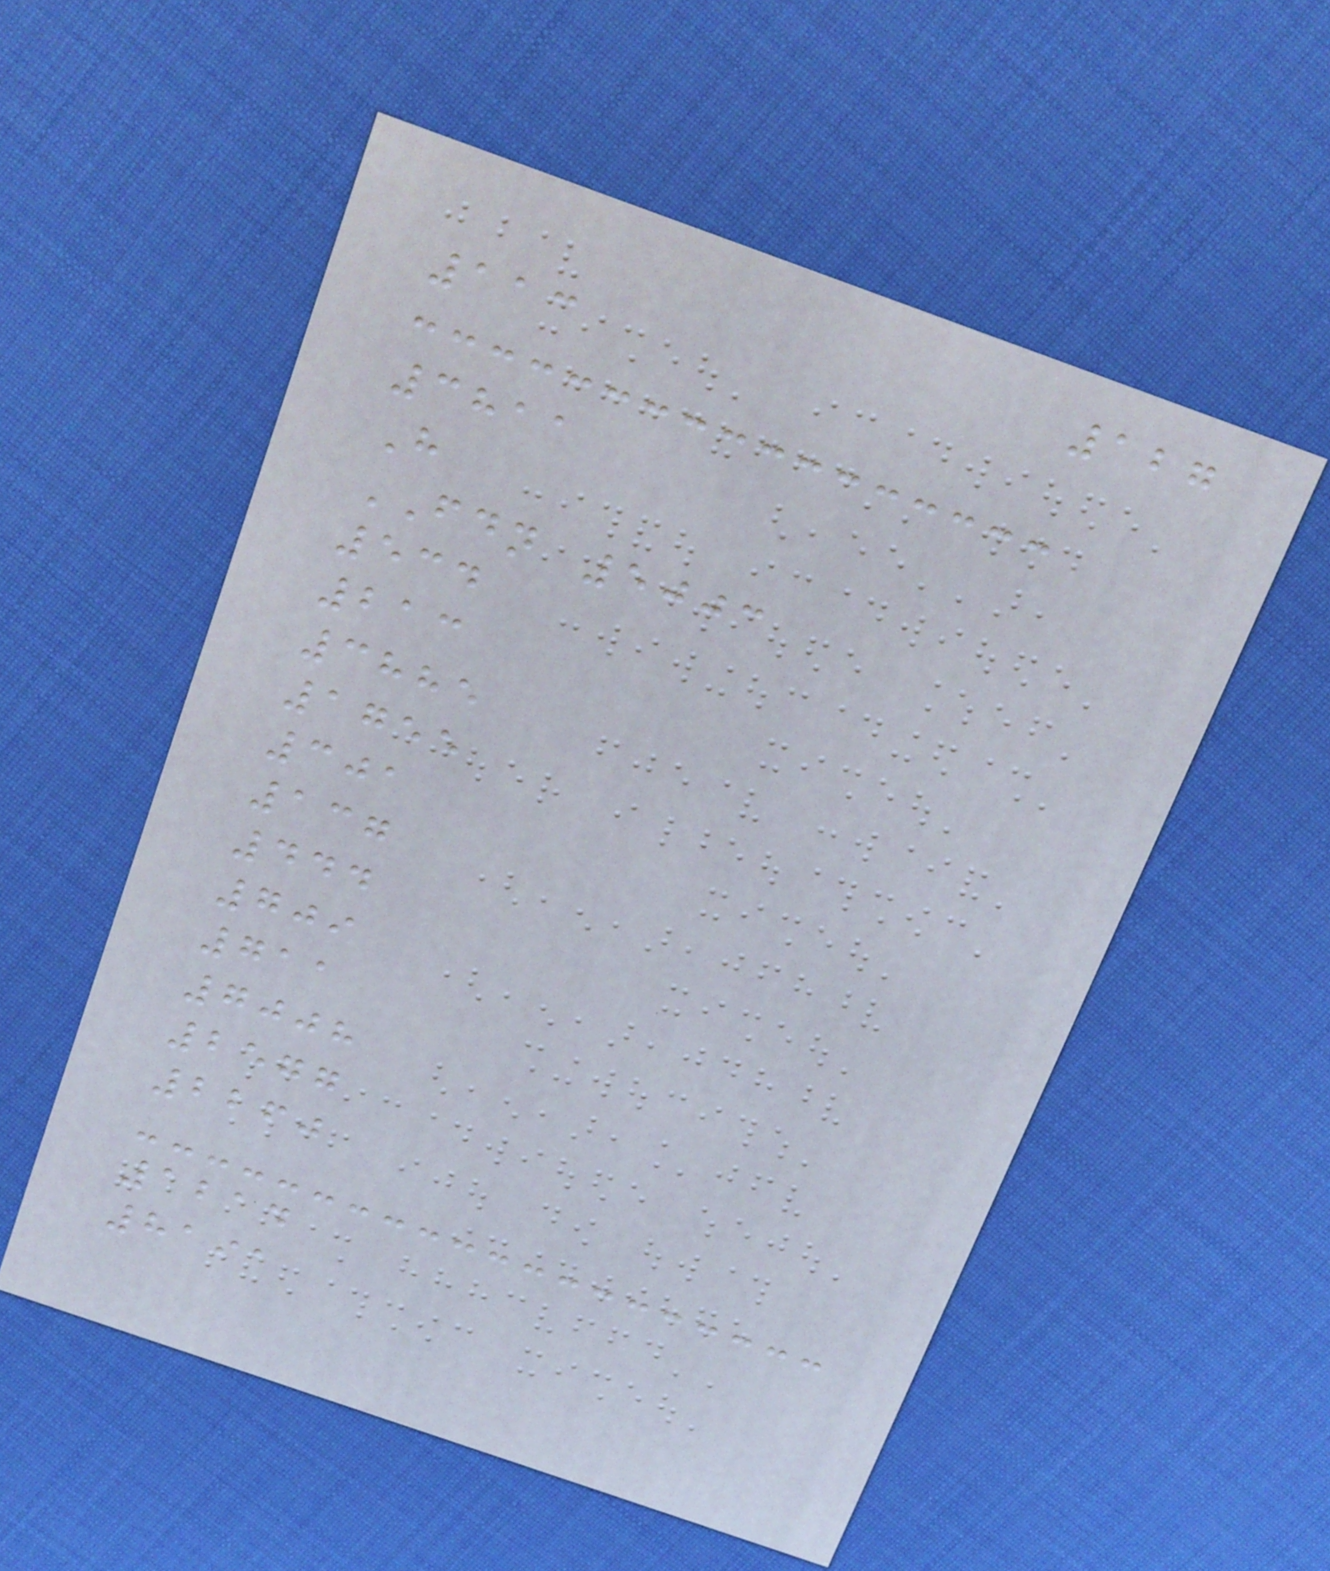127
113
3811
H
FDN 5003
534
213
3885
1755
301
137
444
709
711
7008
2577
2260
1214
8191
